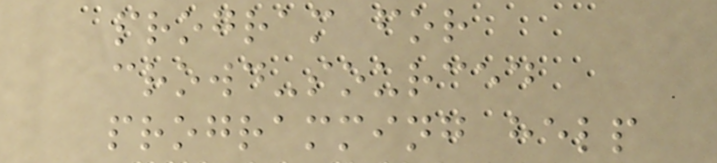program for
crowd-sourced
programming help
